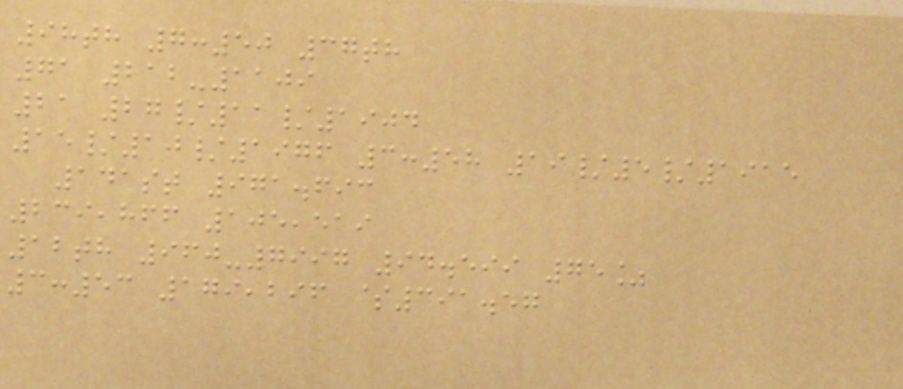98th 7:50 37th
71 212-1109
21 27/11/1904
15/10/1976 3:58 19/5/1915
141st 971.693
239,866 105,519
12th 960-7997 94.599 75%
3:53 179,296 $391.57
